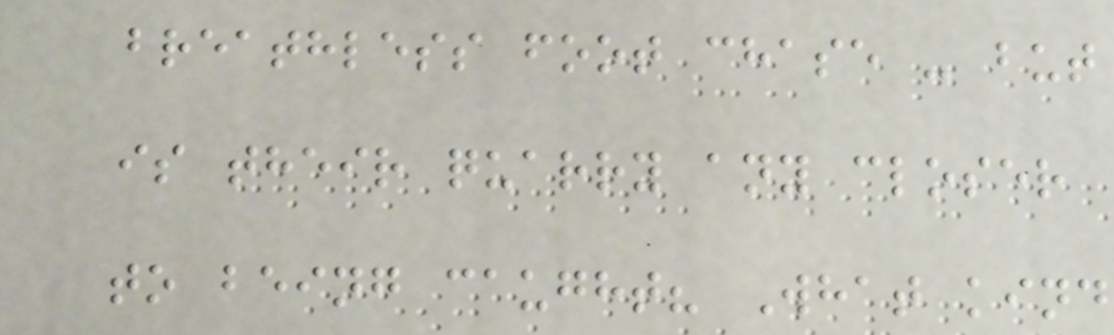breathless foot chase - but
is their quarry any closer
to being caught? What kind
